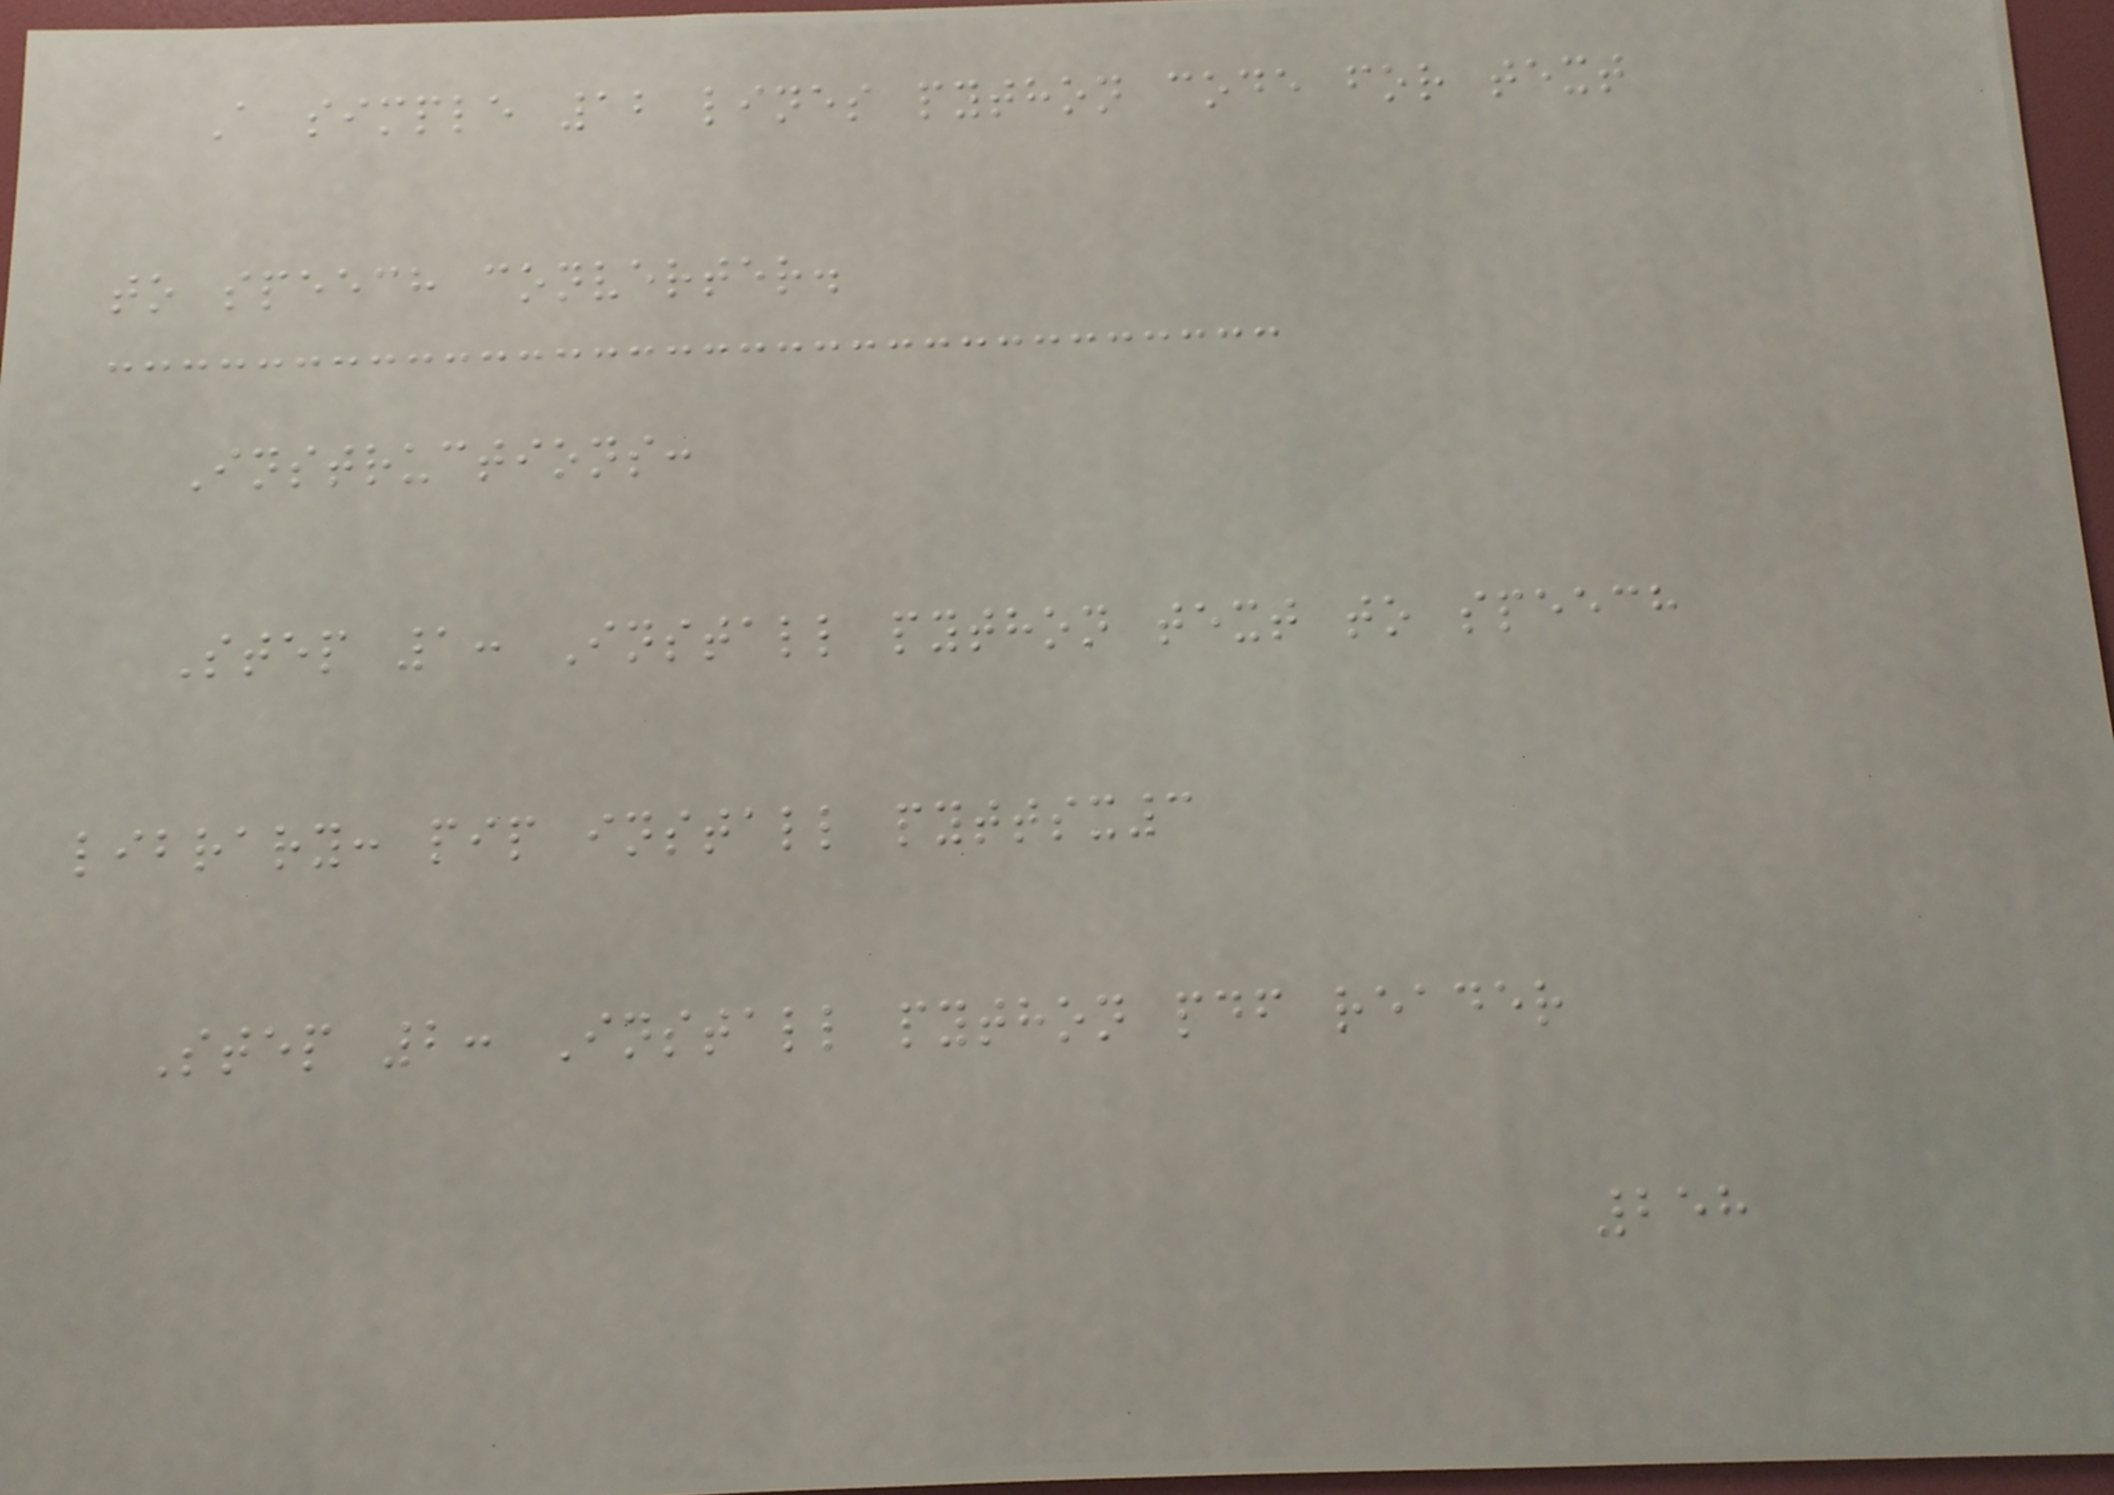A simple 12 lines python code for text
to speech converter.
Instructions:
Step 1: Install python text to speech
library: pip install pyttsx3
Step 2: Install python pdf reader
258
